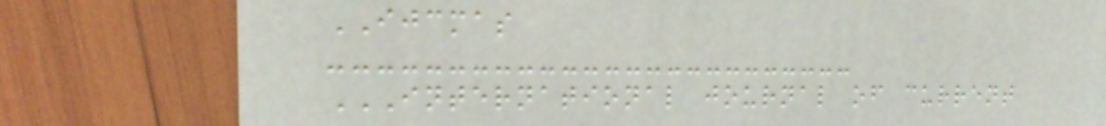IJCMAS
INTERNATIONAL JOURNAL OF CURRENT
